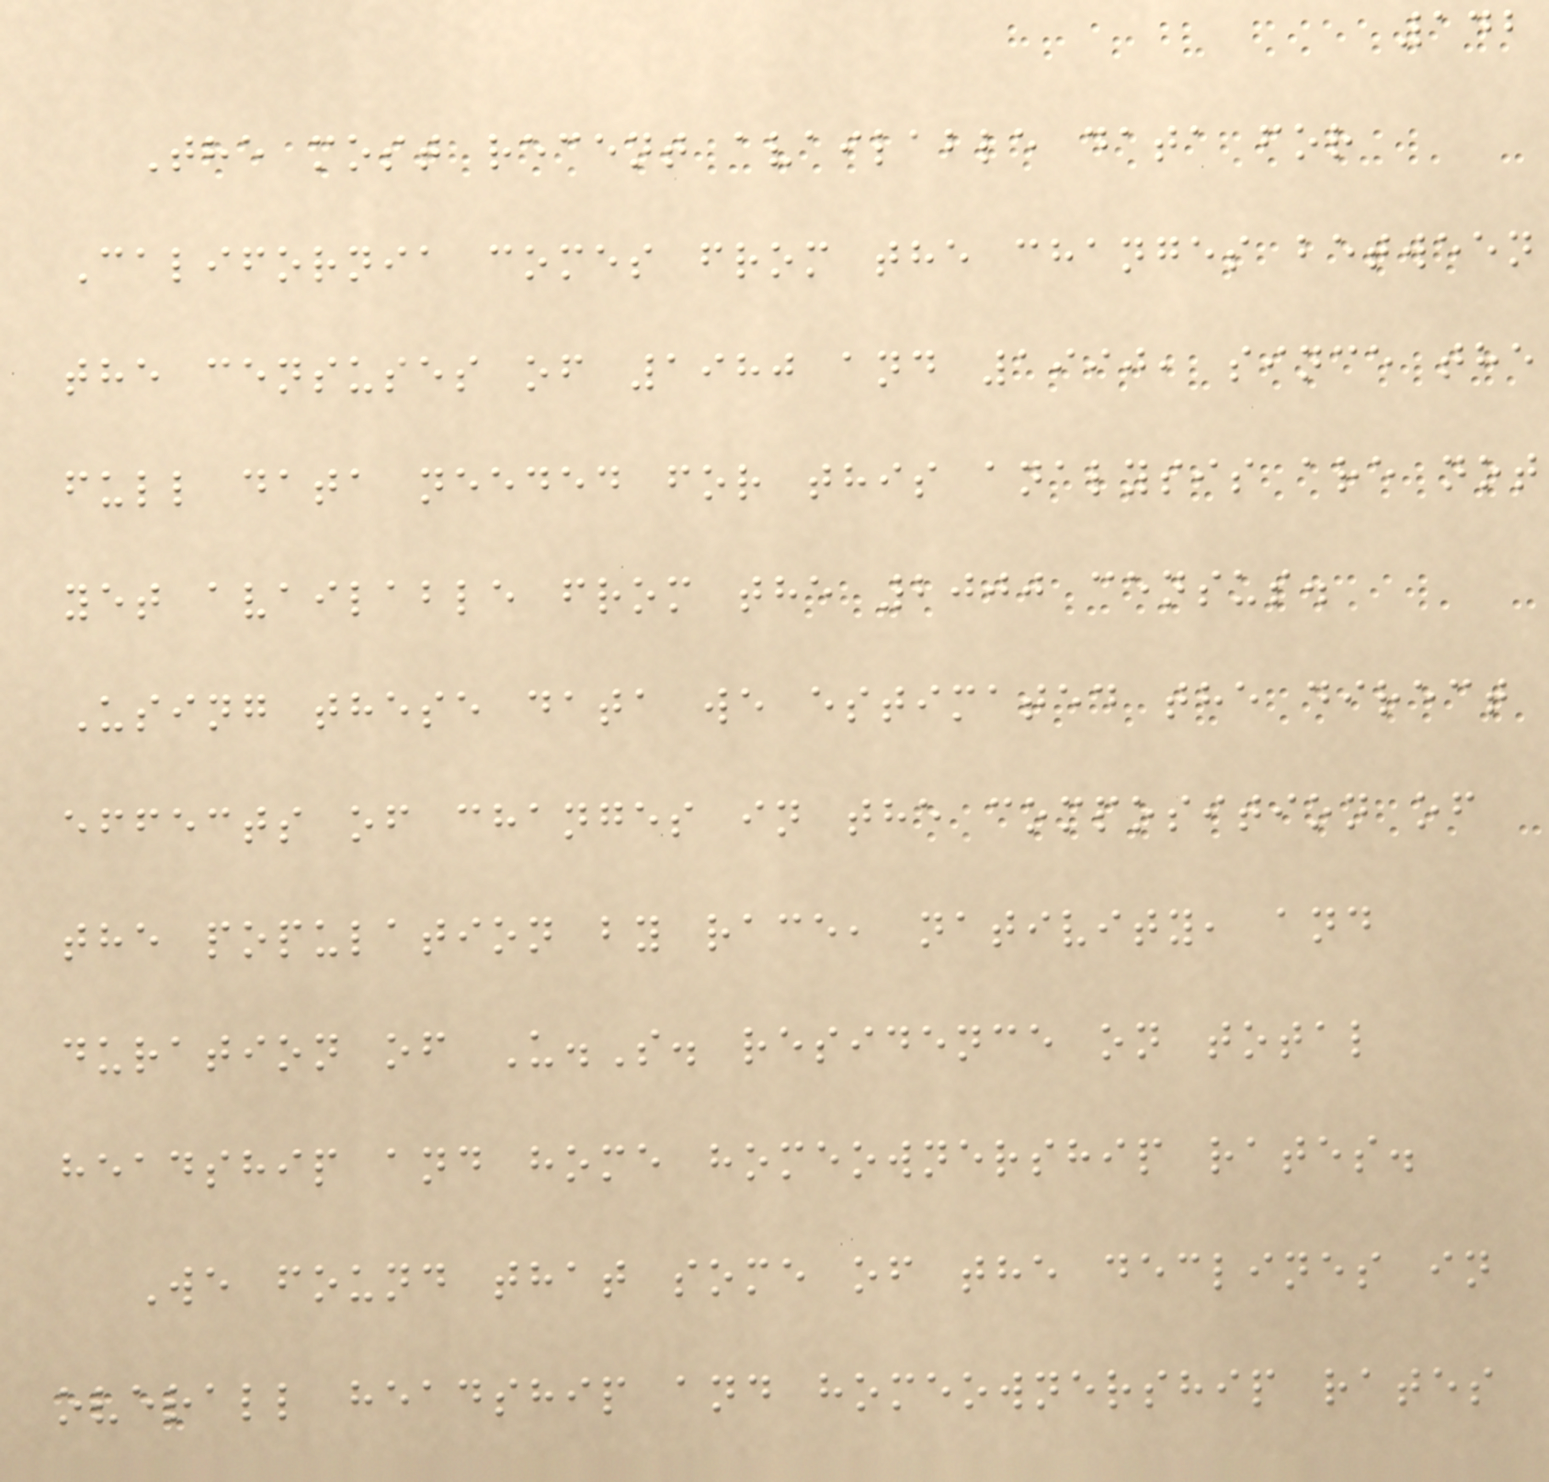142
The most recent available data for
California comes from the changes between
the censuses of 1980 and 1990, since the
full data needed for this analysis are not
yet available from the 2000 census.
Using these data we estimated the direct
effects of changes in the composition of
the population by race, nativity, and
duration of U.S. residence on total
headship and home homeownership rates.
We found that some of the declines in
overall headship and homeownership rates
